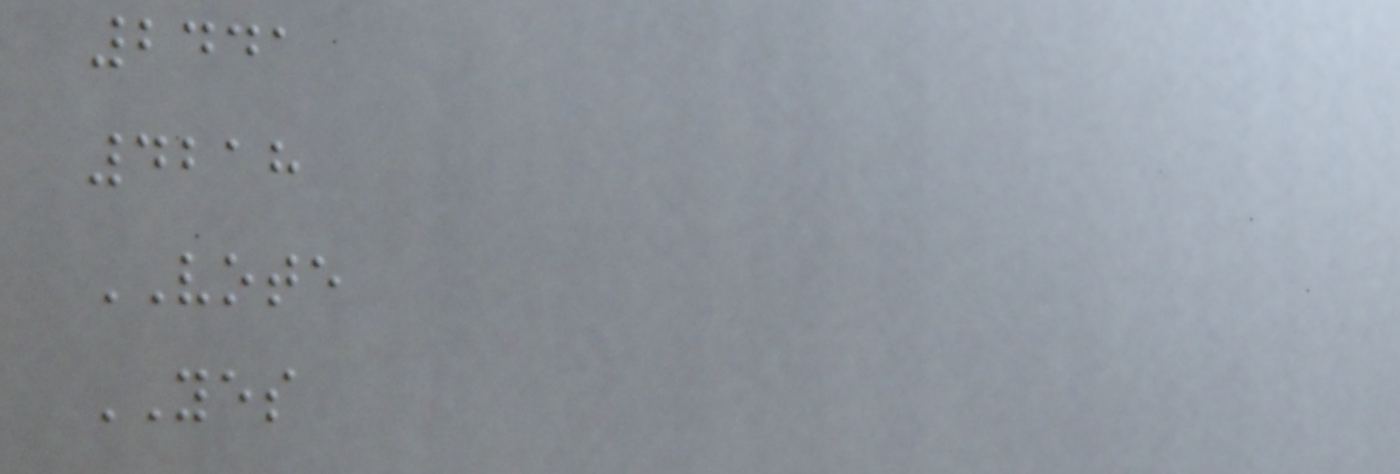2441
4218
VOTE
YES
